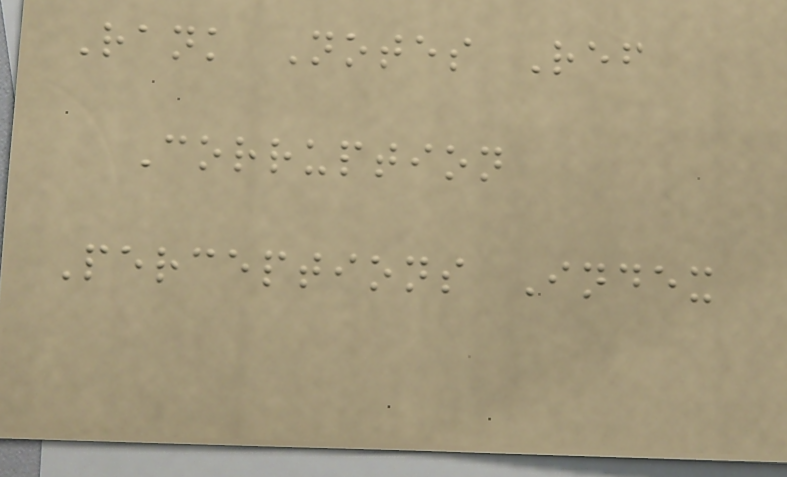Rank Notes Ref
Corruption
Perceptions Index
